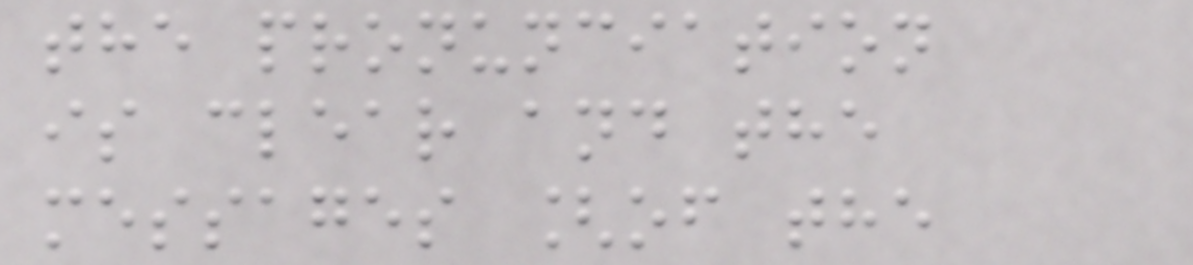the pronunciation
is clear and the
messages [of the
